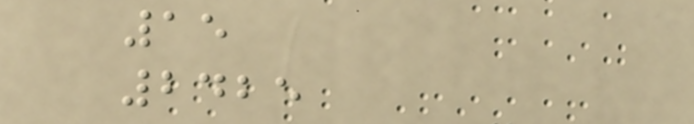15
2425
